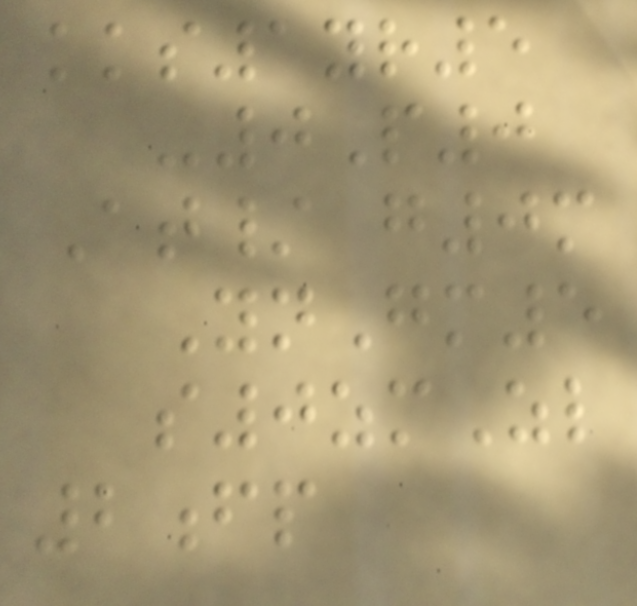kks1yr5
-0P0
At/ g0m
YnGm5
s0zmZl
2fp
